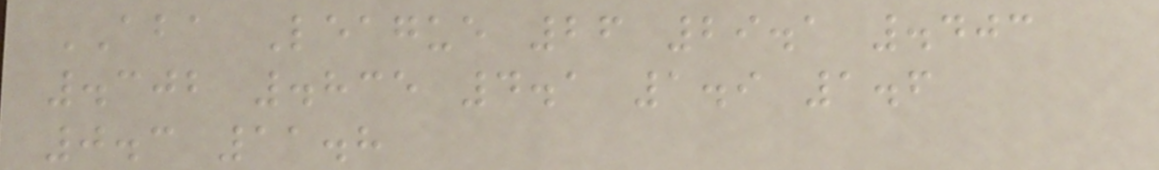ABA League 26 29.1 .403
.302 .835 4.1 1.9 1.6
0.3 11.8
